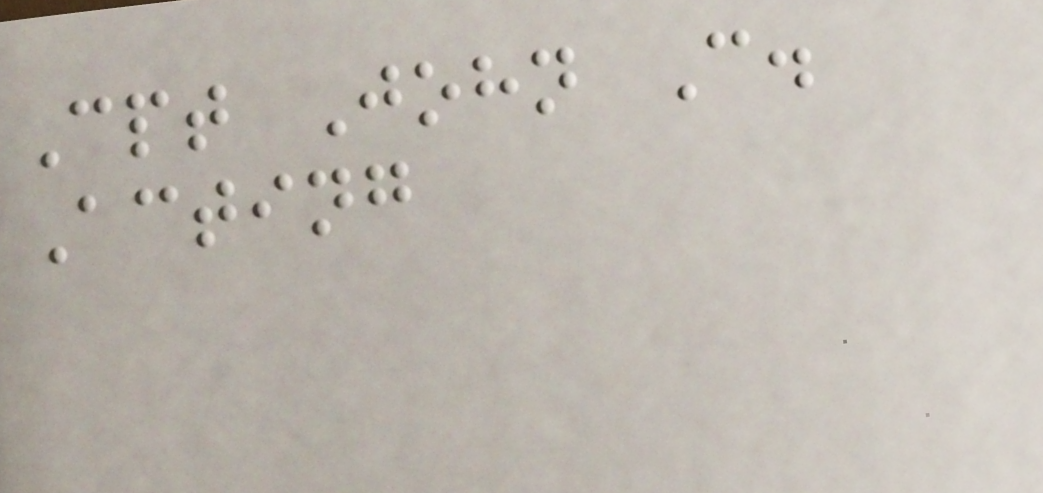Cpt John C.
Acting
